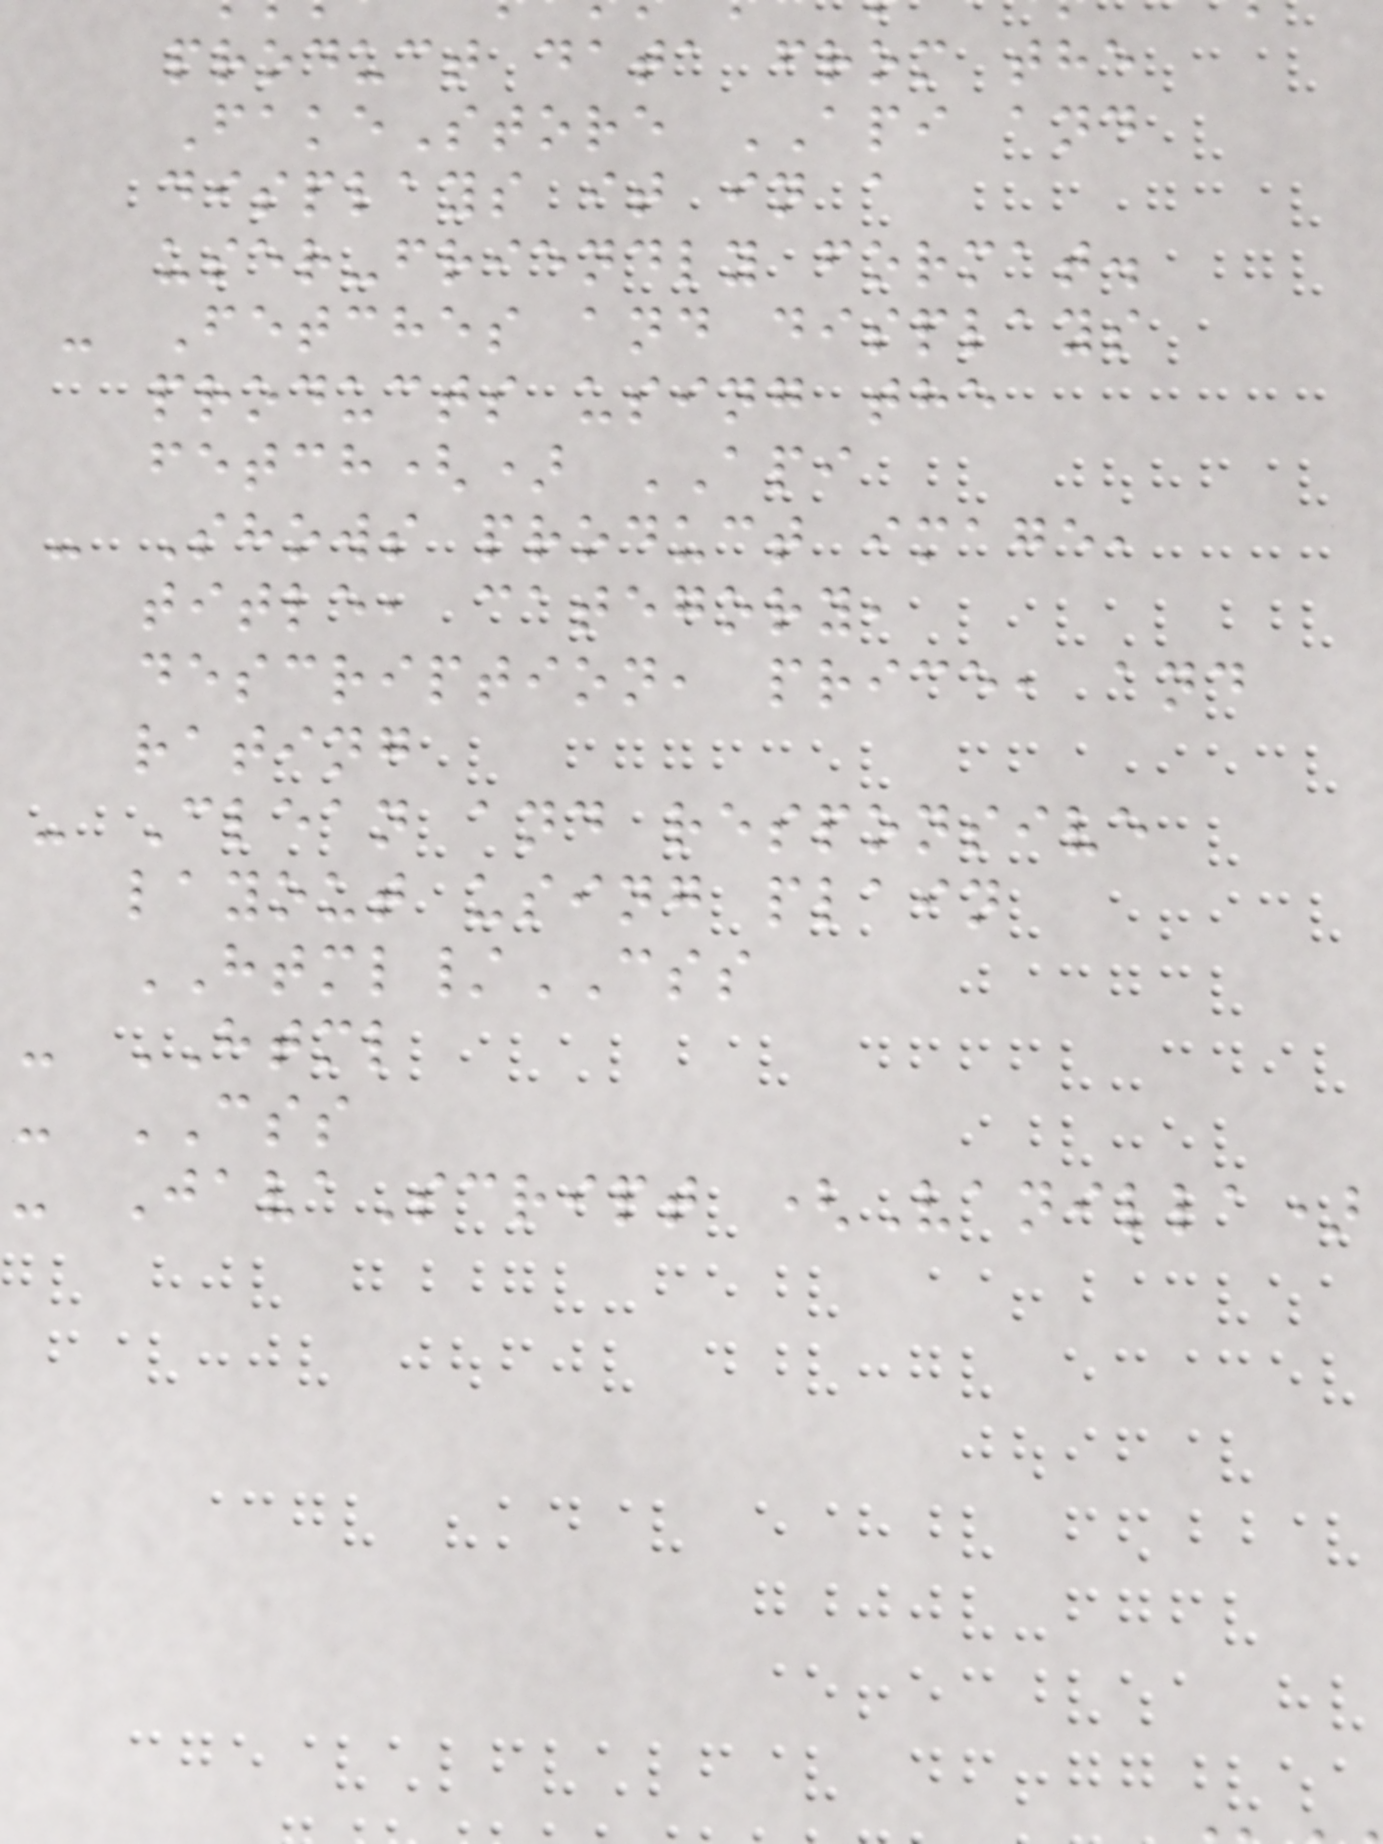product data from the
FakeStore API and
displays it in a
user-friendly format.
- Fetches and displays
products using the
fetch() API
- Shows product image,
title, category,
description, price, and
rating
- Clean and responsive
layout using plain
HTML/CSS
- HTML
- CSS
- JavaScript (Vanilla)
